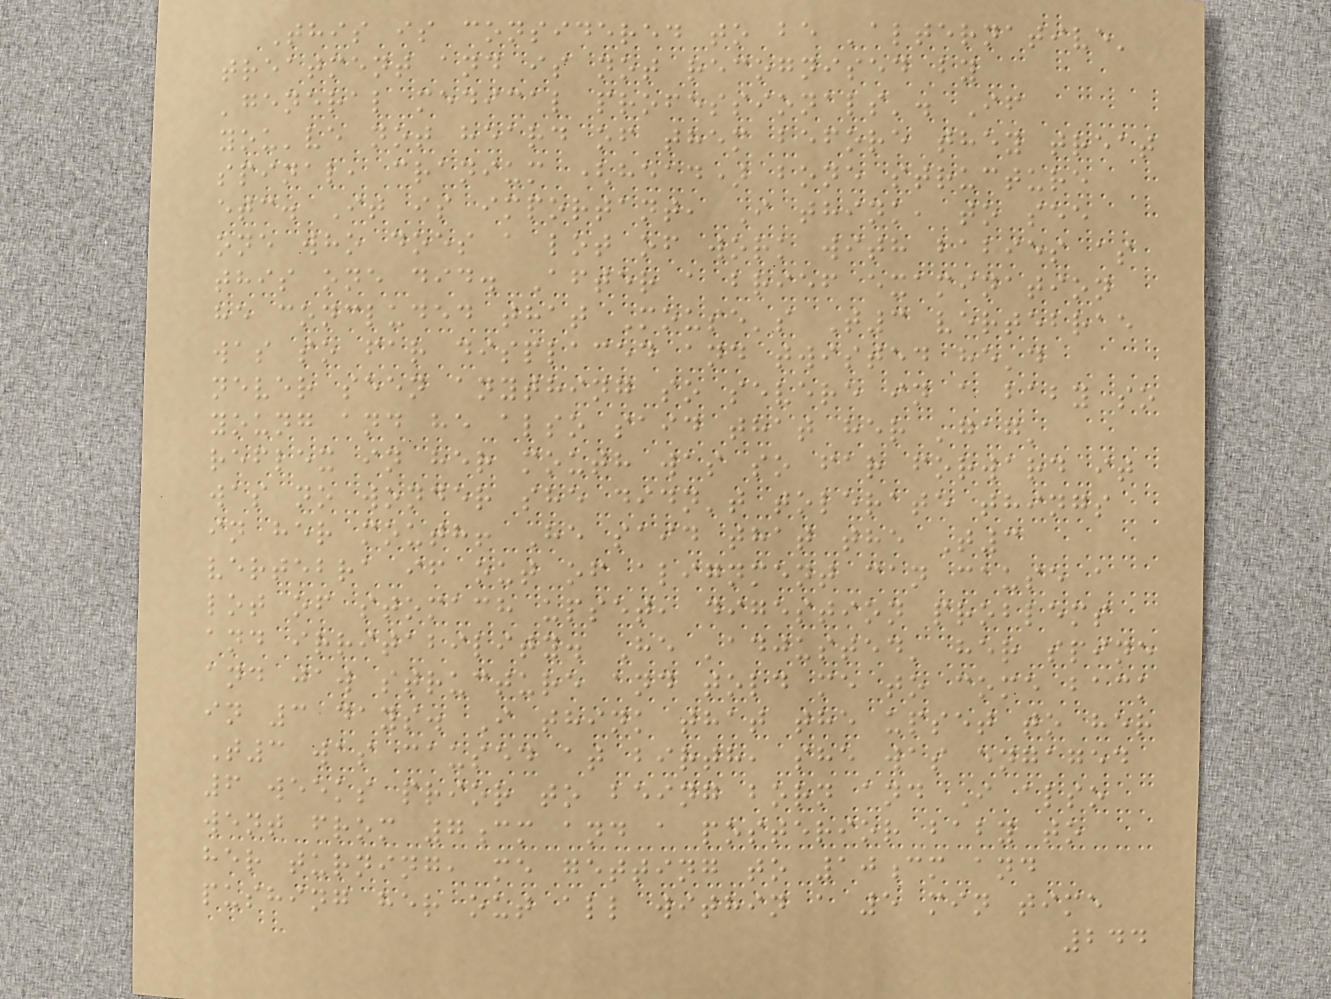This is considered to be 'alternative'
treatment and is not recognised by
'general medical professionals'. If
you've not heard of them before they treat
spinal, cranium (head) bone structure
etc. It is important, I think, to see
one who does a lot of work with babies as
this one did. After a brief examination
he concluded that Mouse's T3 vertebrae
was so far displaced and twisted he'd
never seen anything so severe in a baby so
young and he also said that her 'gag'
reflex in her mouth was so far forward it
was no wonder she didn't tolerate things
in her mouth! He said that the T3
vertebra if out of alignment can cause a
lot of stomach upset, digestion problems
and irritability. He 'adjusted' her spine
and jaw structure and told me to come back
in 3 days. I think that the upset to her
T3 was caused at birth, she was engaged
6 weeks prior to being born and I also
went from 7cm and a posterior baby to
her turning, me getting to 10cm and
pushing her out all within a 5 min time
244
